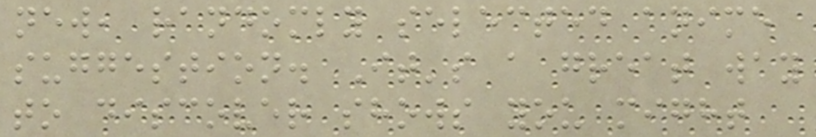new, randomly selected anime
suggestion. It's a great way
to discover shows you might
